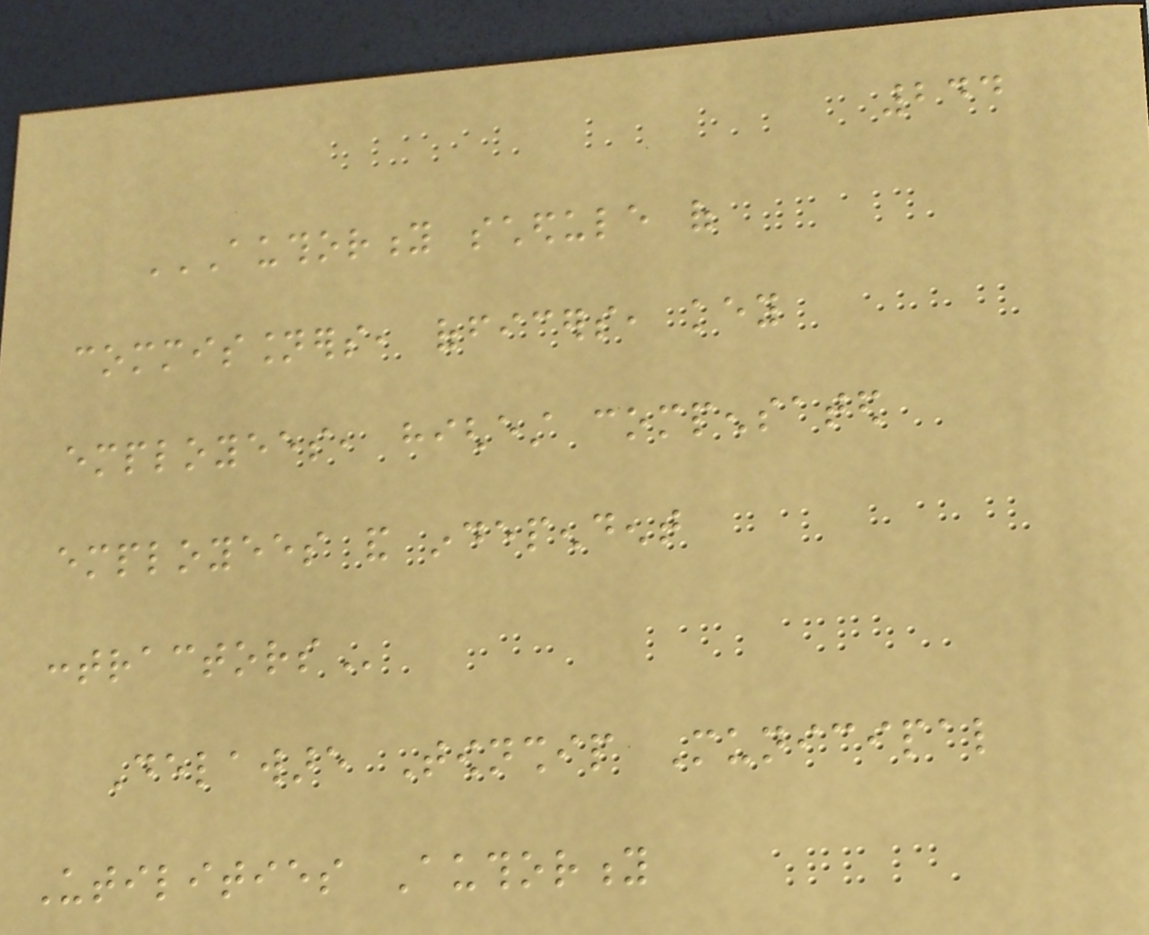244
AUTHORITY SCHEDULE OF
COMMISSIONERS, OFFICERS, KEY
EMPLOYEES, HIGHEST COMPENSATED
EMPLOYEES AND INDEPENDENT
CONTRACTORS
Delaware Township Municipal
Utilities Authority
